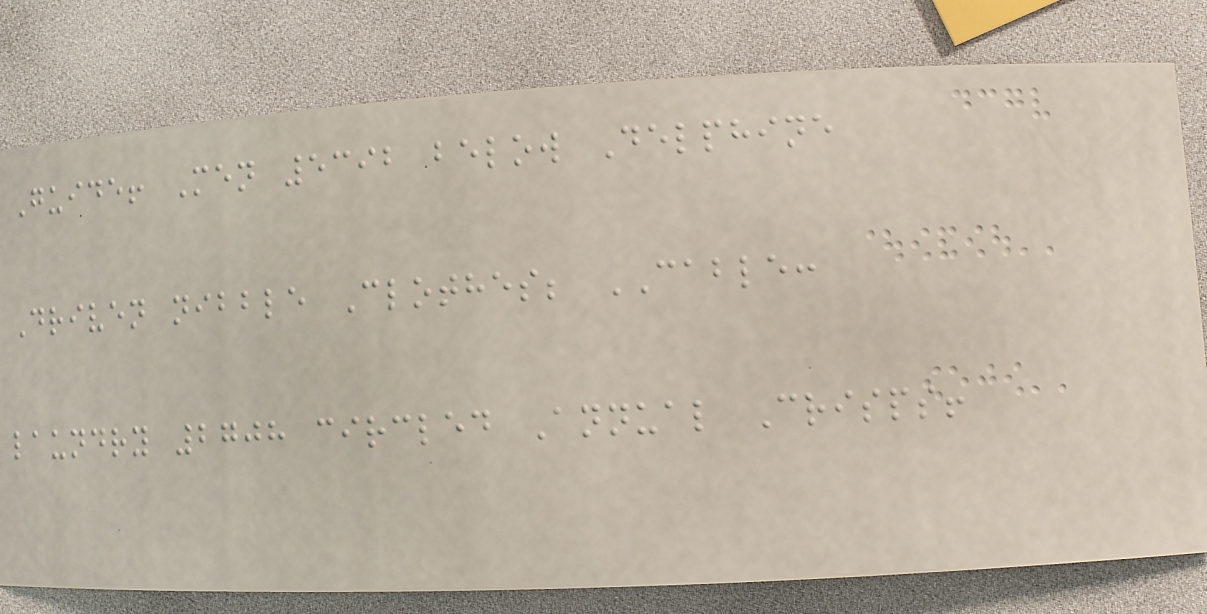Guide! Men 5392 below Delphine
Driven nibble Clothes; CABLE:
laundry 2708 circled Annual Crisps!
